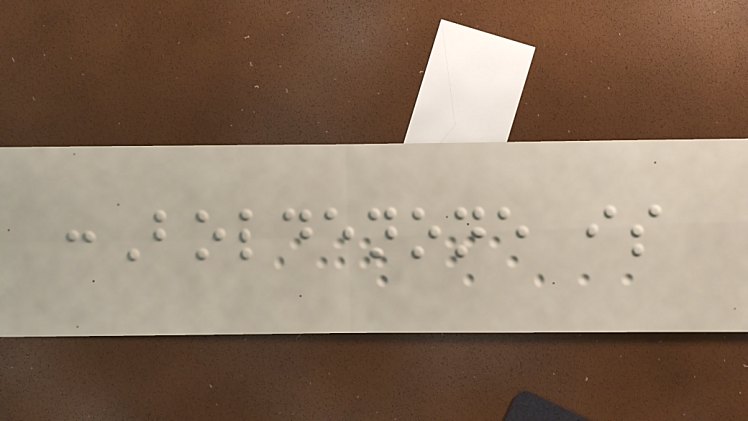:Boldenone is
